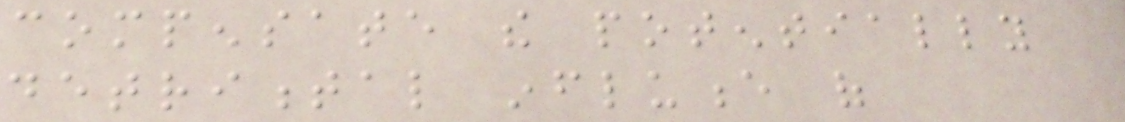compensate the potentially
detrimental influence of
